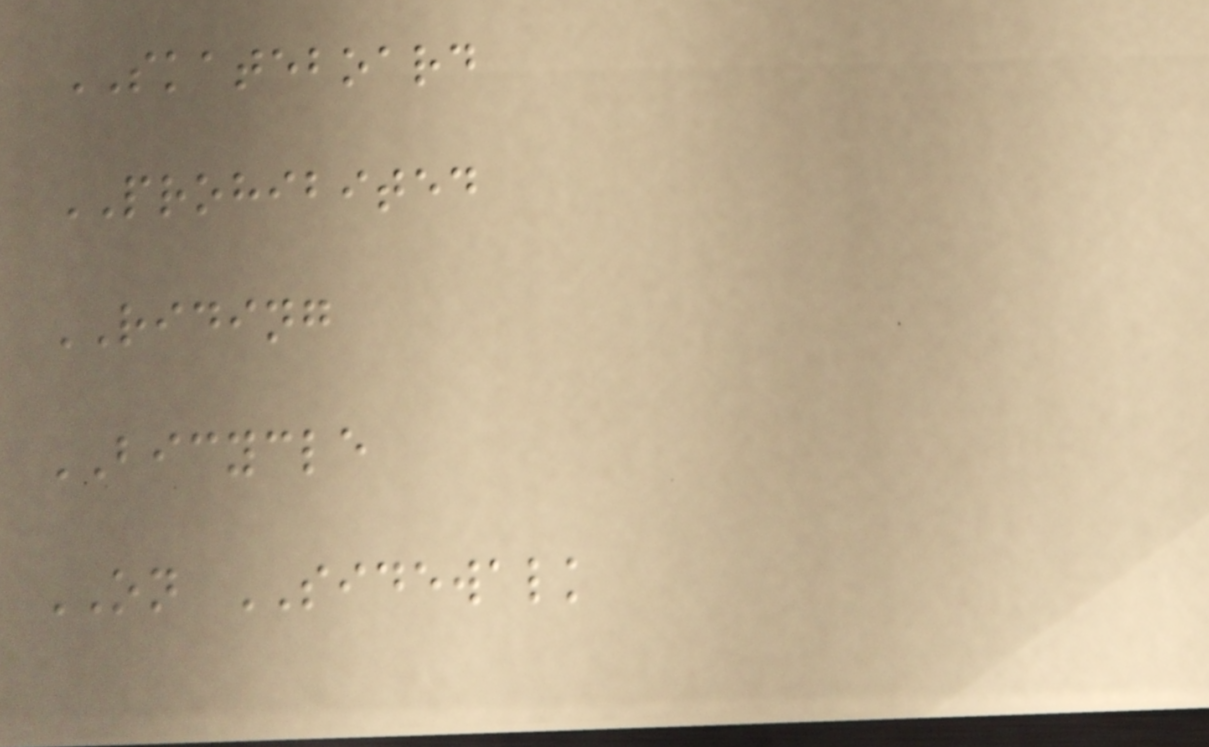SKATEBOARD
PROHIBITED
RIDING
BICYCLE
ON SIDEWALK
